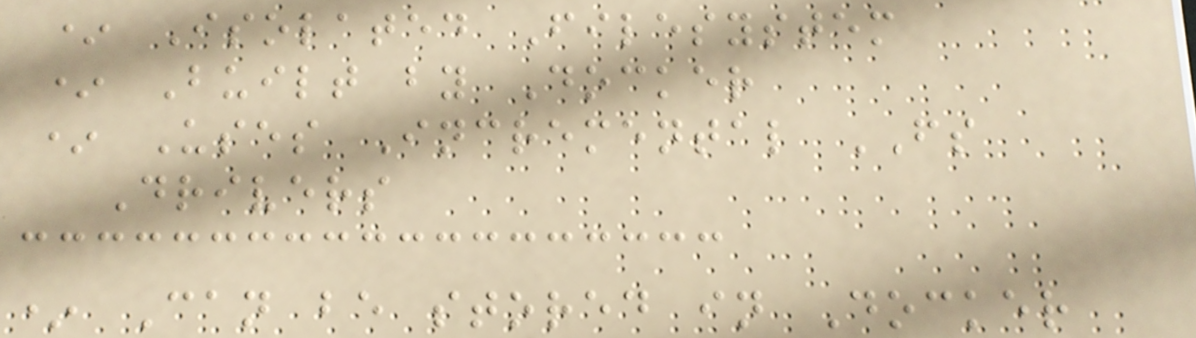* Isolated Filesystem
* Built by Docker
* Uses Incremental FS
Drivers
* Can be stored in Docker
